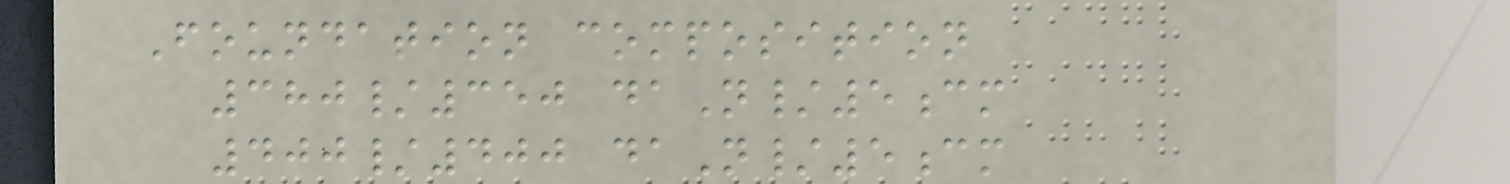Foundation composition
380/350 daN/5cm
400/400 daN/5cm
